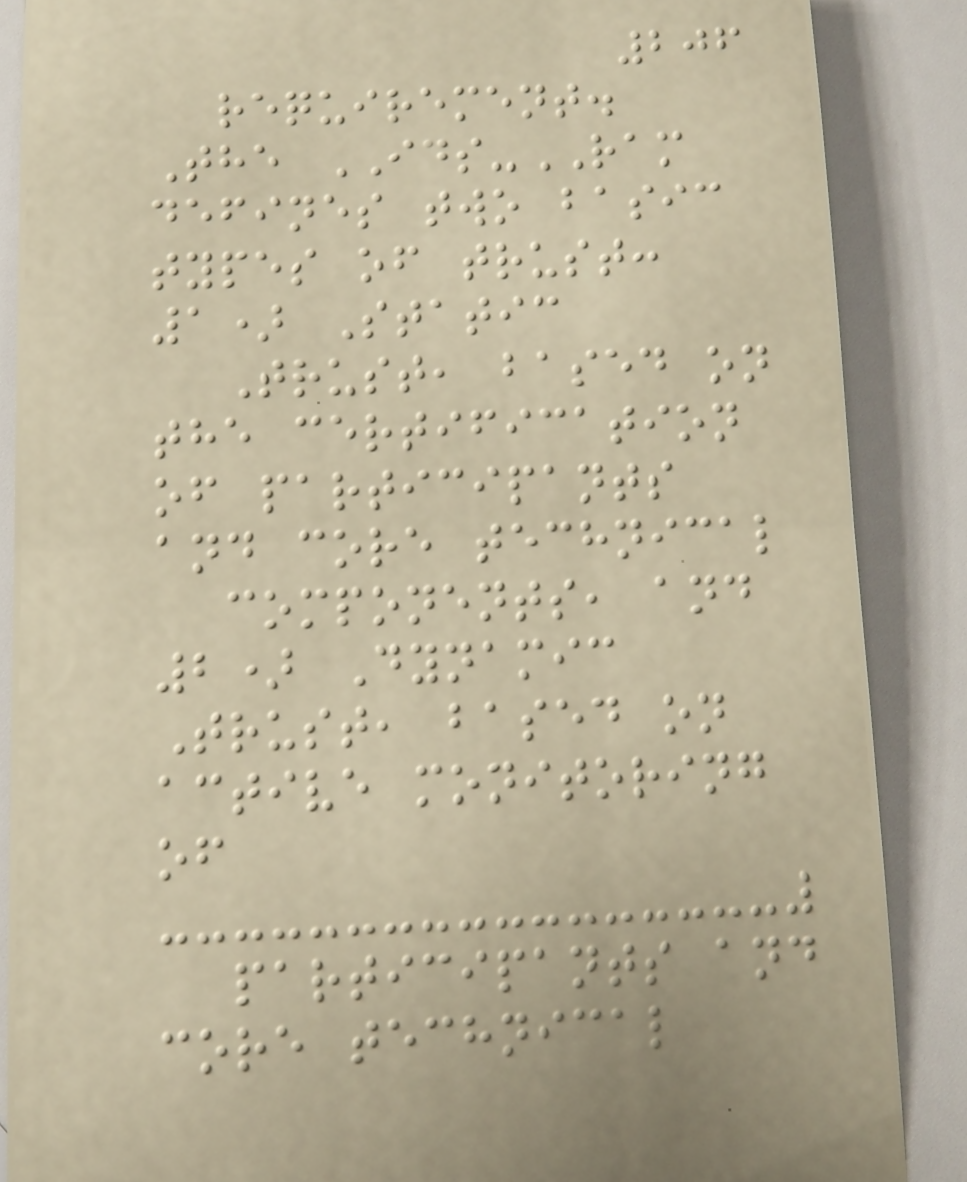206
requirement.
The IDS-RAM
defines two basic
types of trust:
1) Static
Trust, based on
the certification
of participants
and core technical
components, and
2) Dynamic
Trust, based on
active monitoring
of
participants and
core technical
